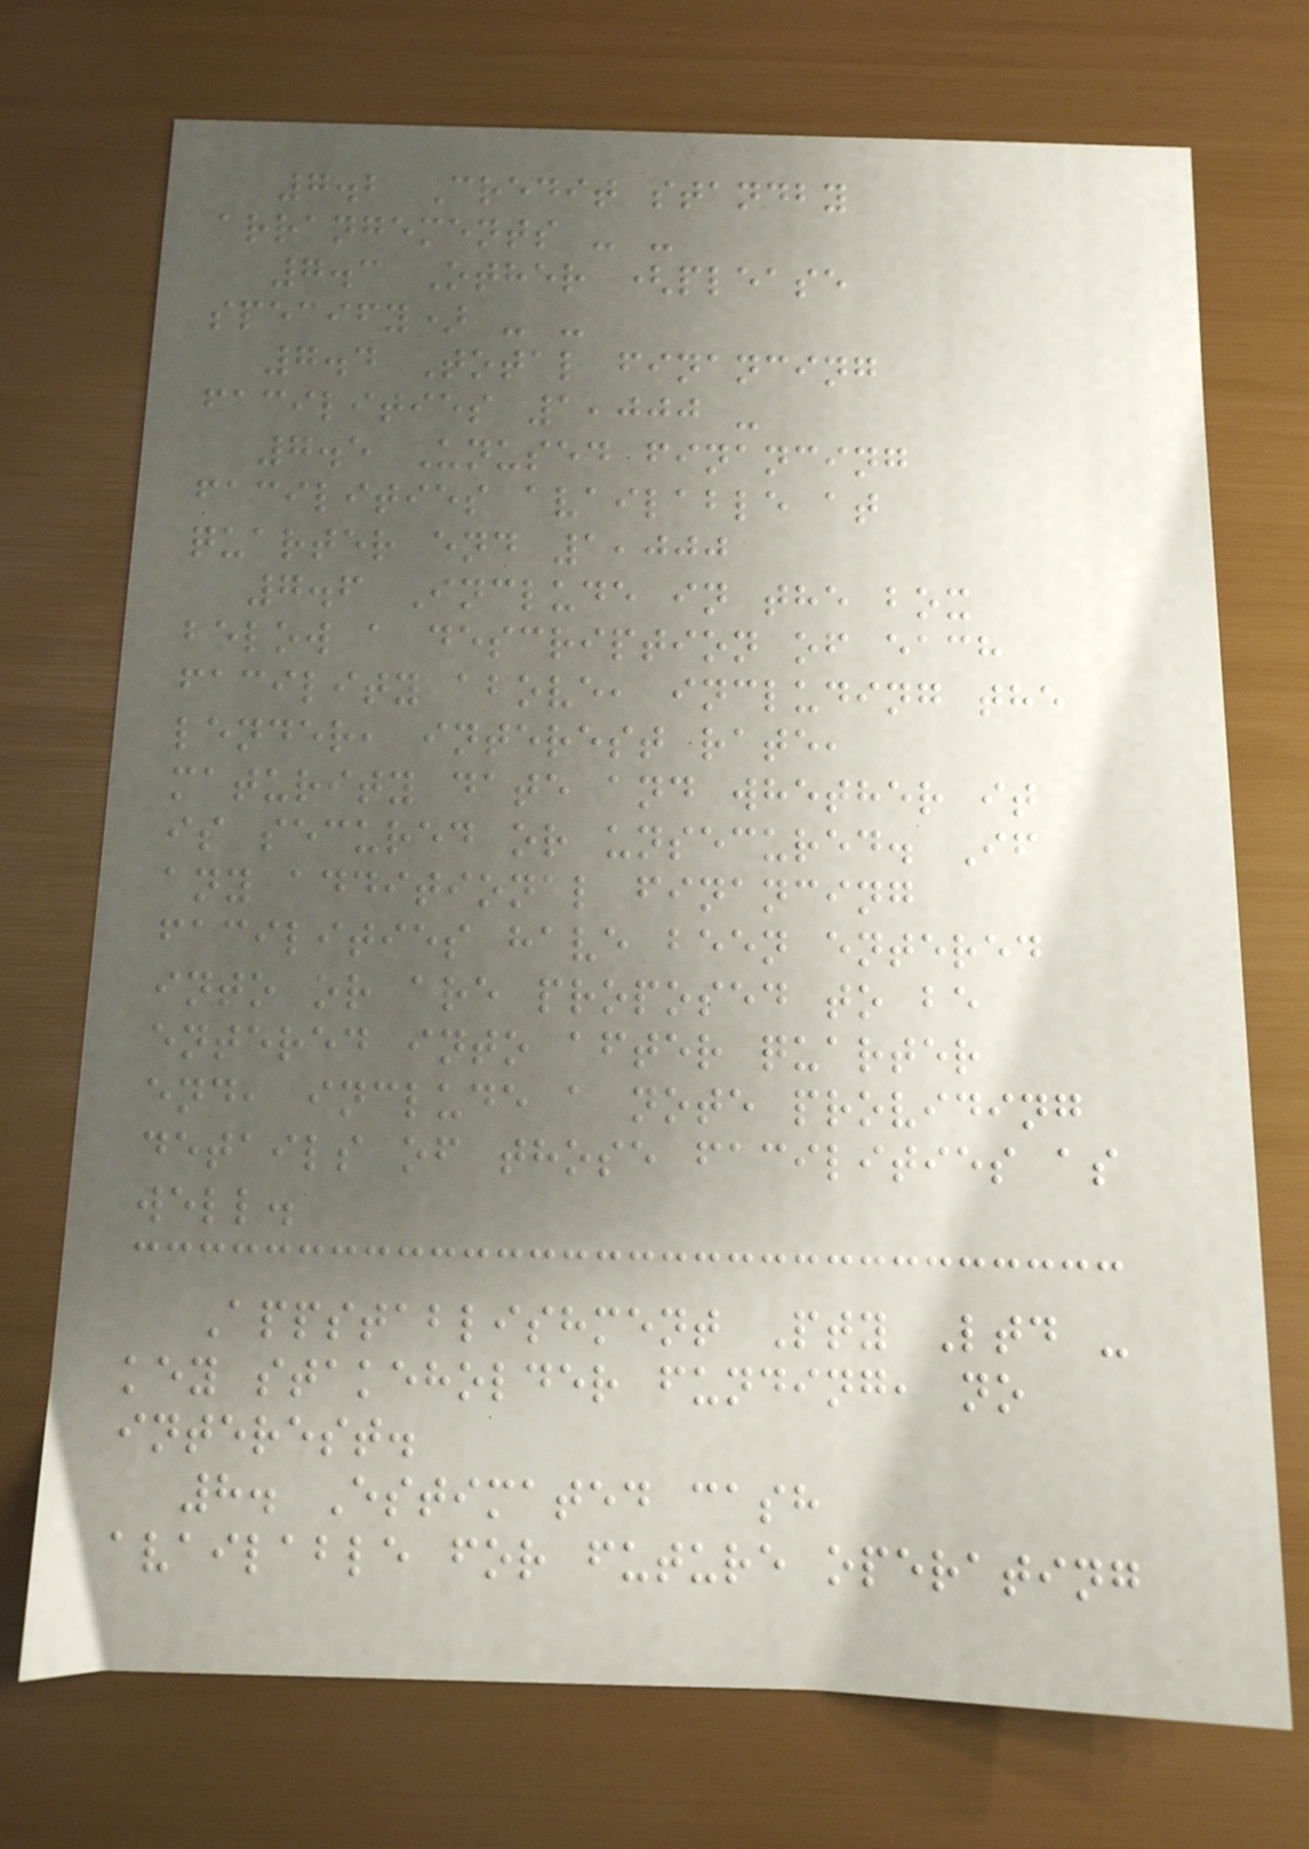7.2 Credit standby
arrangements - -
7.3 Other (please
specify) - -
7.4 Total financing
facilities 1,000 -
7.5 Unused financing
facilities available at
quarter end 1,000
7.6 Include in the box
below a description of each
facility above, including the
lender, interest rate,
maturity date and whether it
is secured or unsecured. If
any additional financing
facilities have been entered
into or are proposed to be
entered into after quarter
end, include a note providing
details of those facilities as
well.
Appstablishment Pty Ltd -
key stakeholder funding, no
interest.
8. Estimated cash
available for future operating
